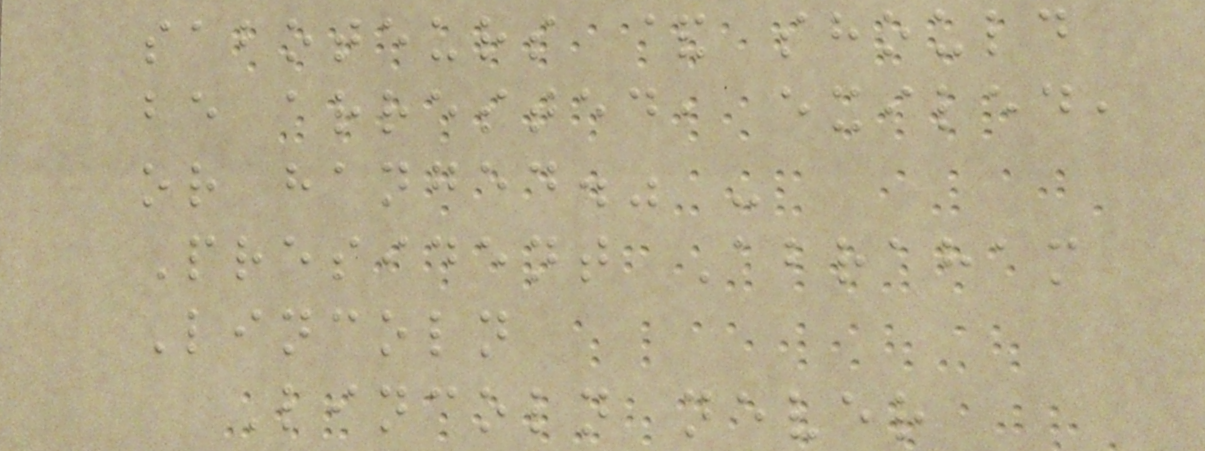saboteurs & should
be arrested, exiled,
or hanged." -
President Abraham
Lincoln
Lincoln never
